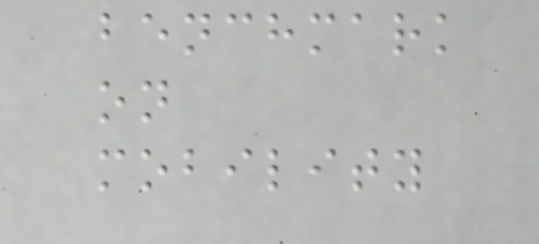benchmark
on
mobility
